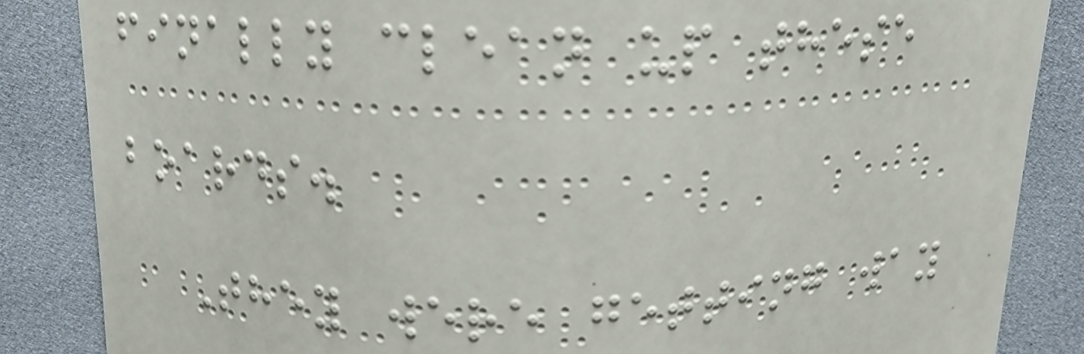finally clean up these
boards.
They were getting way
